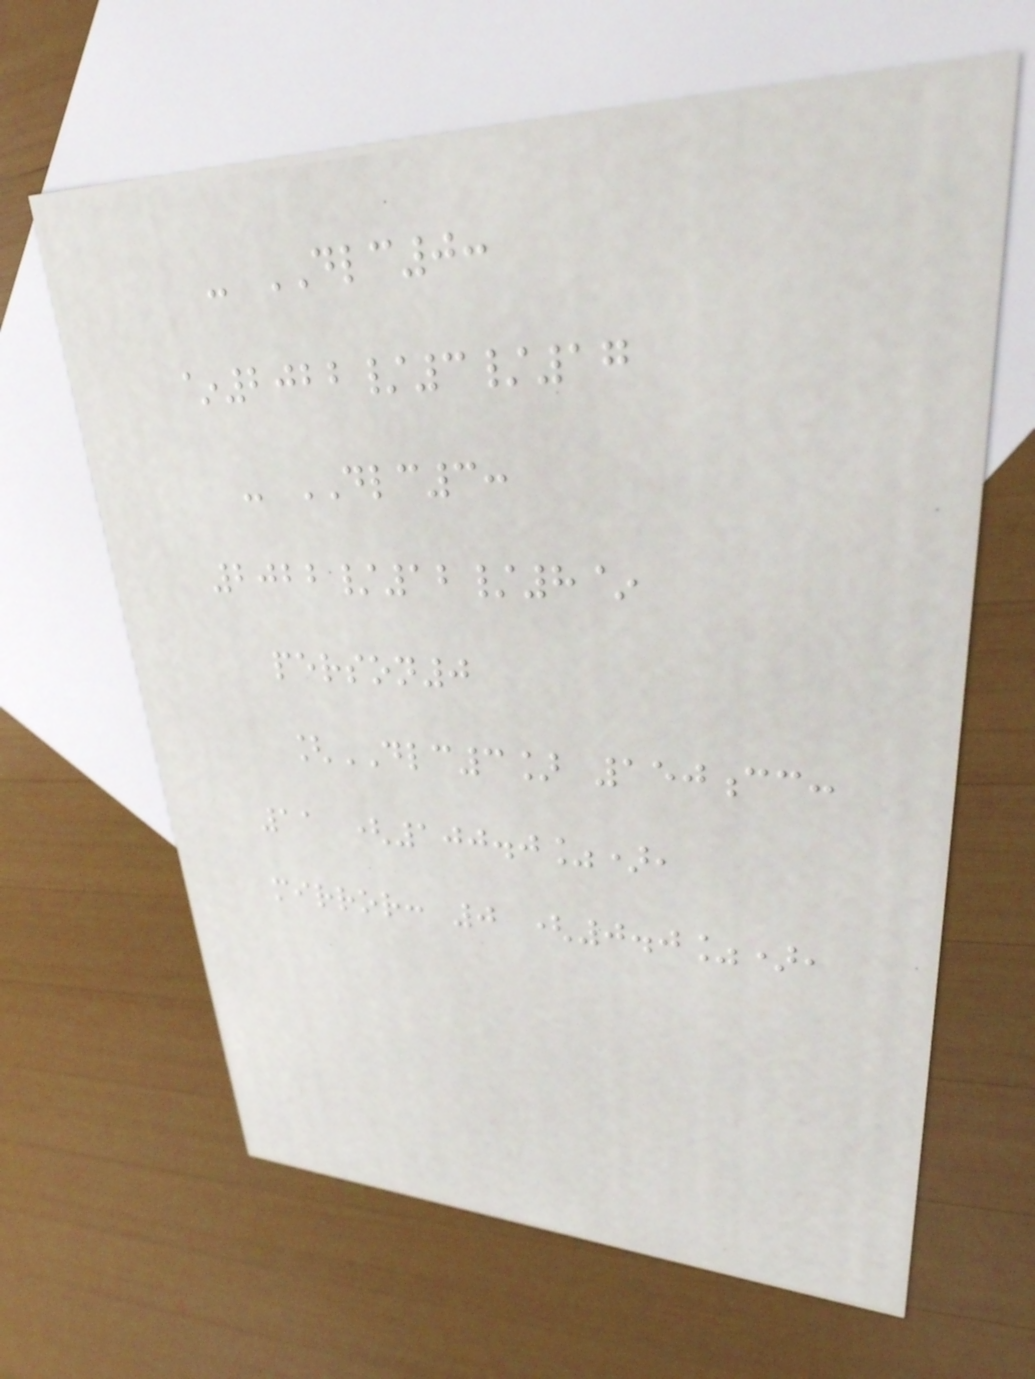- DLC0:
~2022/3/17
- DLC3:
2022/12/8~
person0
[DLC3] 150cc:
11 (100.0%),
mirror: 0 (0.0%),
